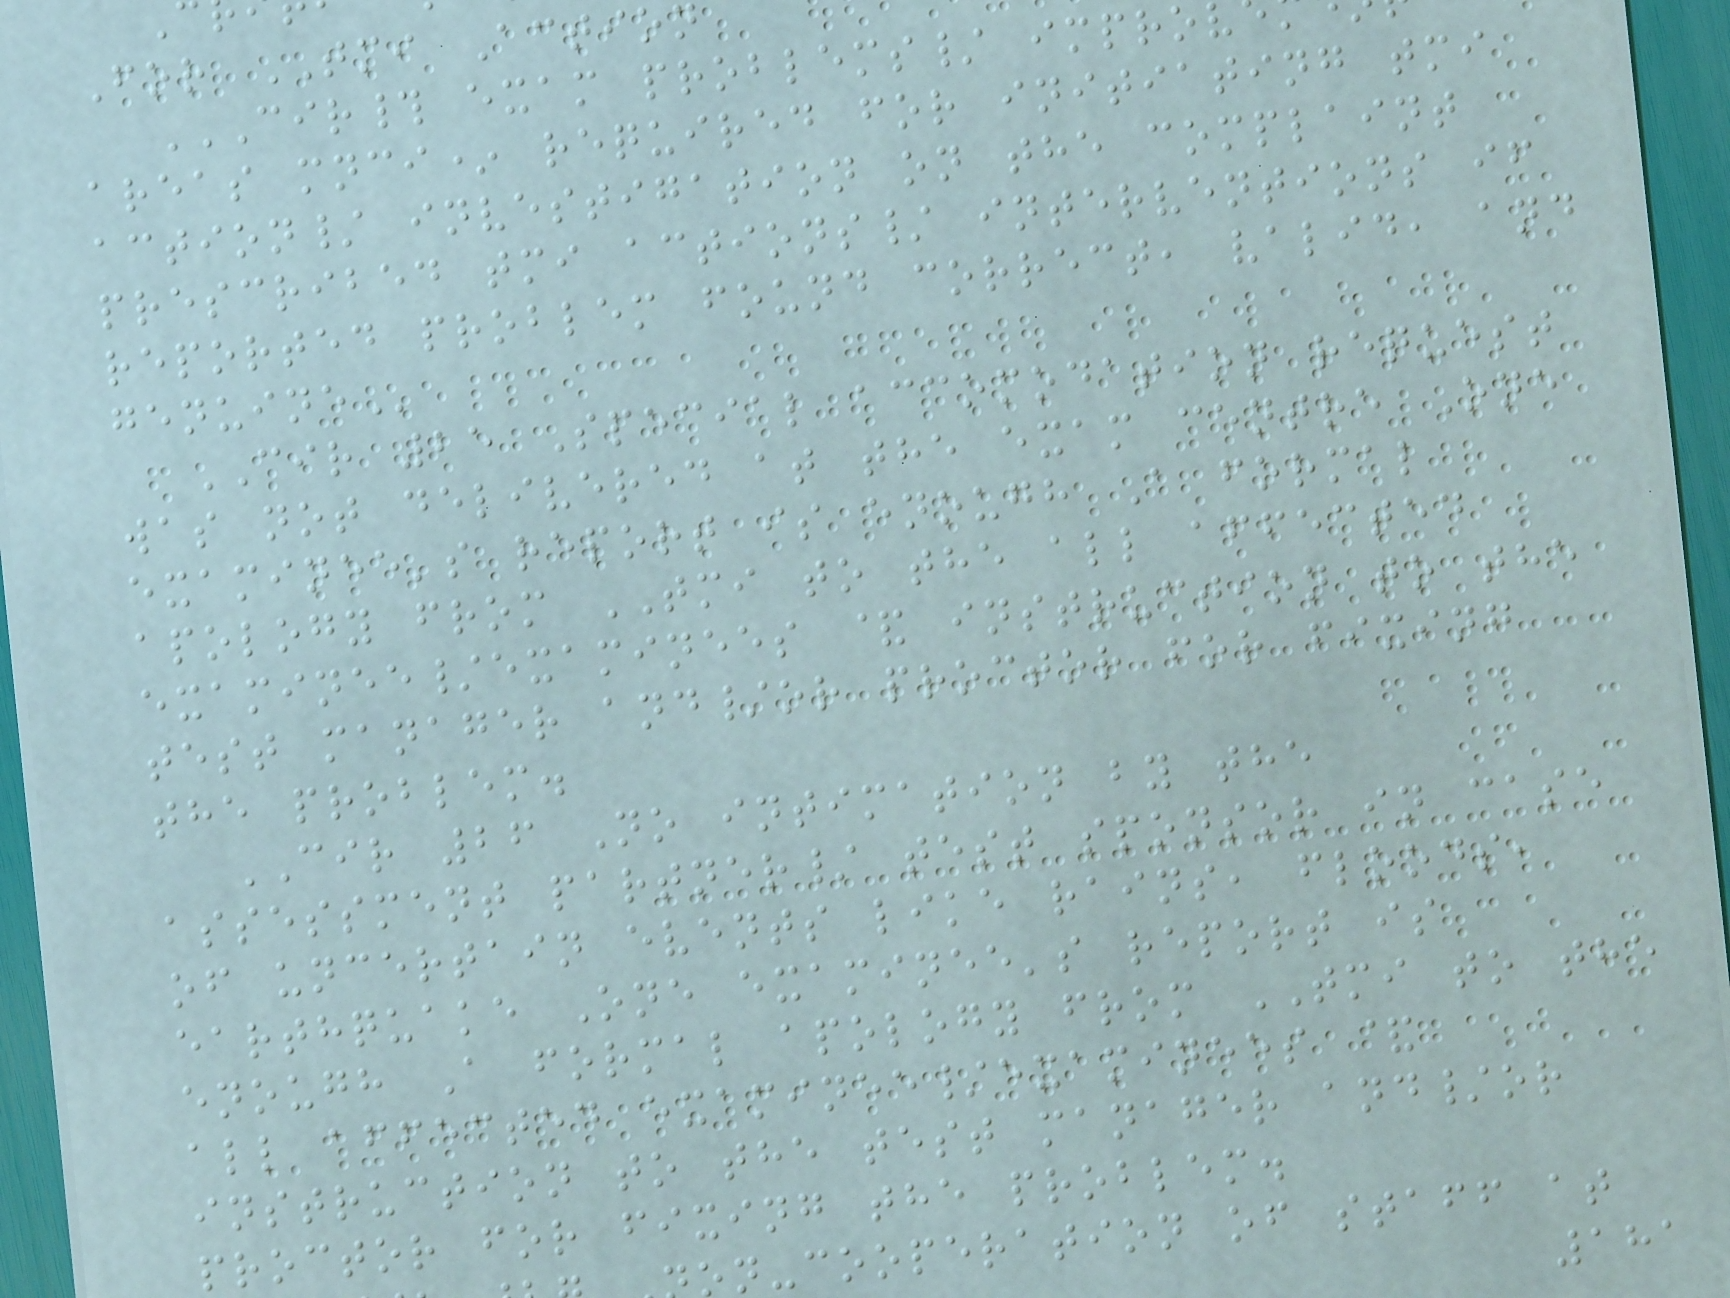For TMI Action
areas mnci* required for initiating tmi
action/ investigation on the complaint
prescribed tmi actions/ interventions if
reported problem found correct, valid, and
CIR 25 Special accomodation request
was not delivered at the exam centre One
examinee's report is enough A formal
apology from TMI to the all affected
examinee/examinees & instruction to the
test manager and/or proctor for fixing
the problem.
CIR 26 No intimation by the
assessment partner/ test sponsor in case
of uncertain events like rains, floods,
earthquake One examinee's report is
enough A formal apology from TMI to the
all affected examinee/examinees &
instruction to the test manager and/or
proctor for fixing the problem.
n-cooperation of staff at
181
